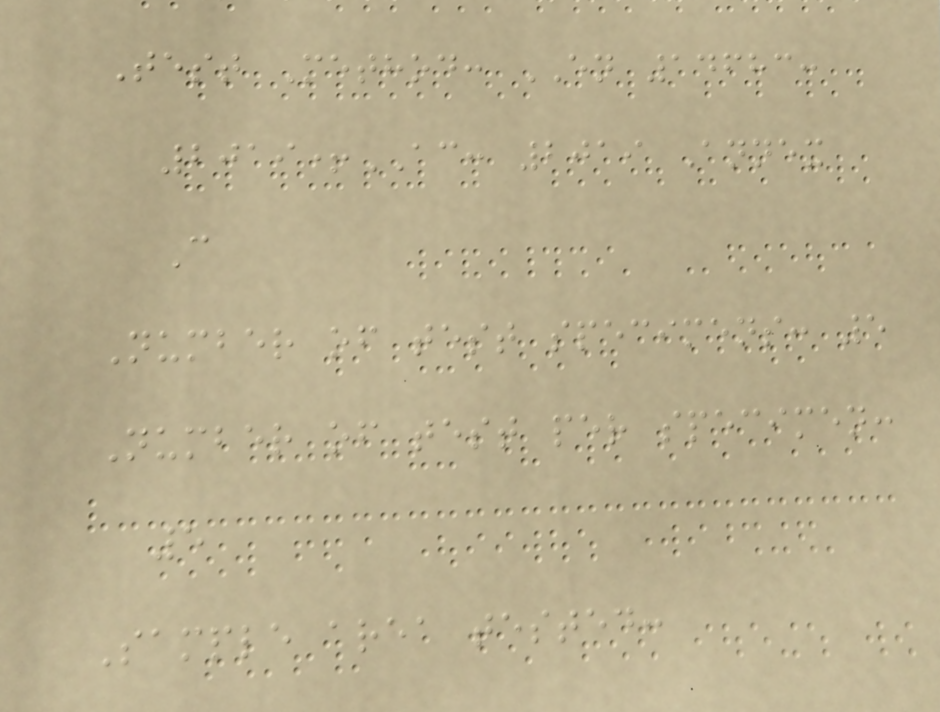Test Method: EN 14683:
2019+AC: 2019 Annex
C
Number of test specimens: 5
Number of test per specimen:
5
Sample area tested:
